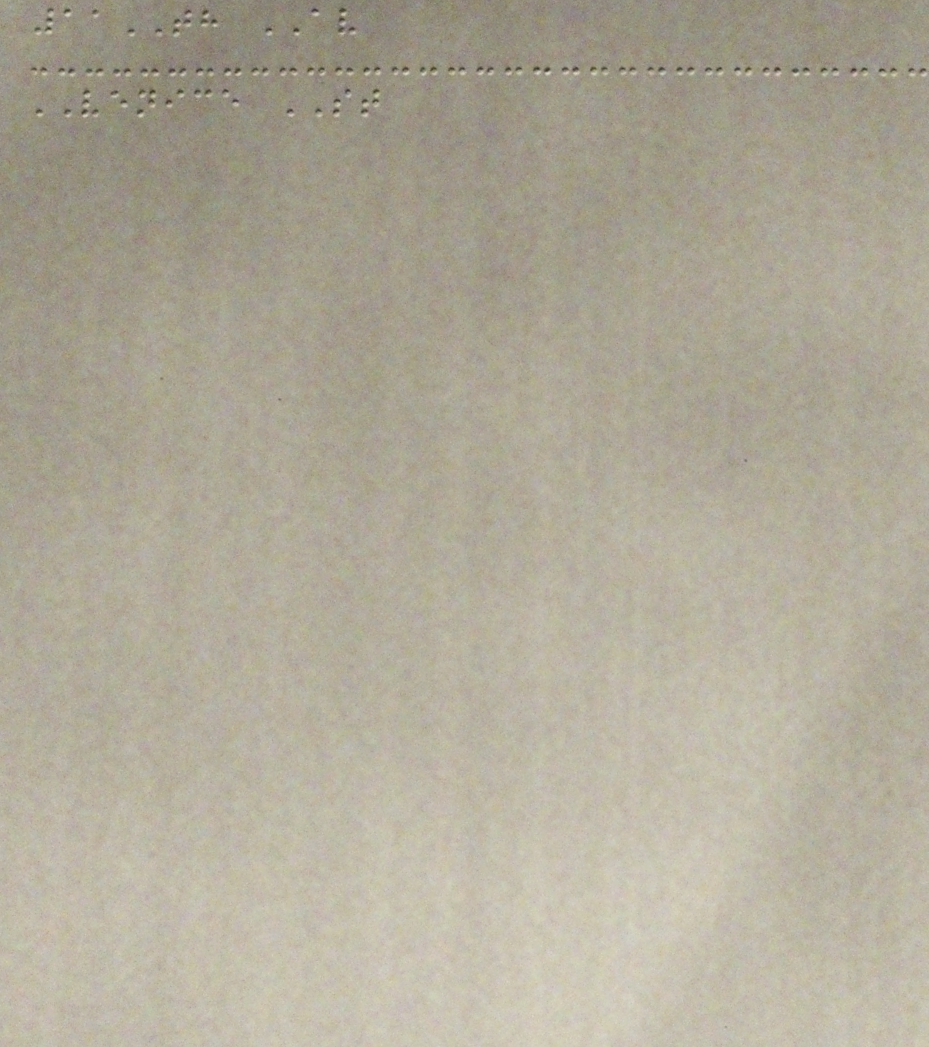11TH AV
VENICE ST
